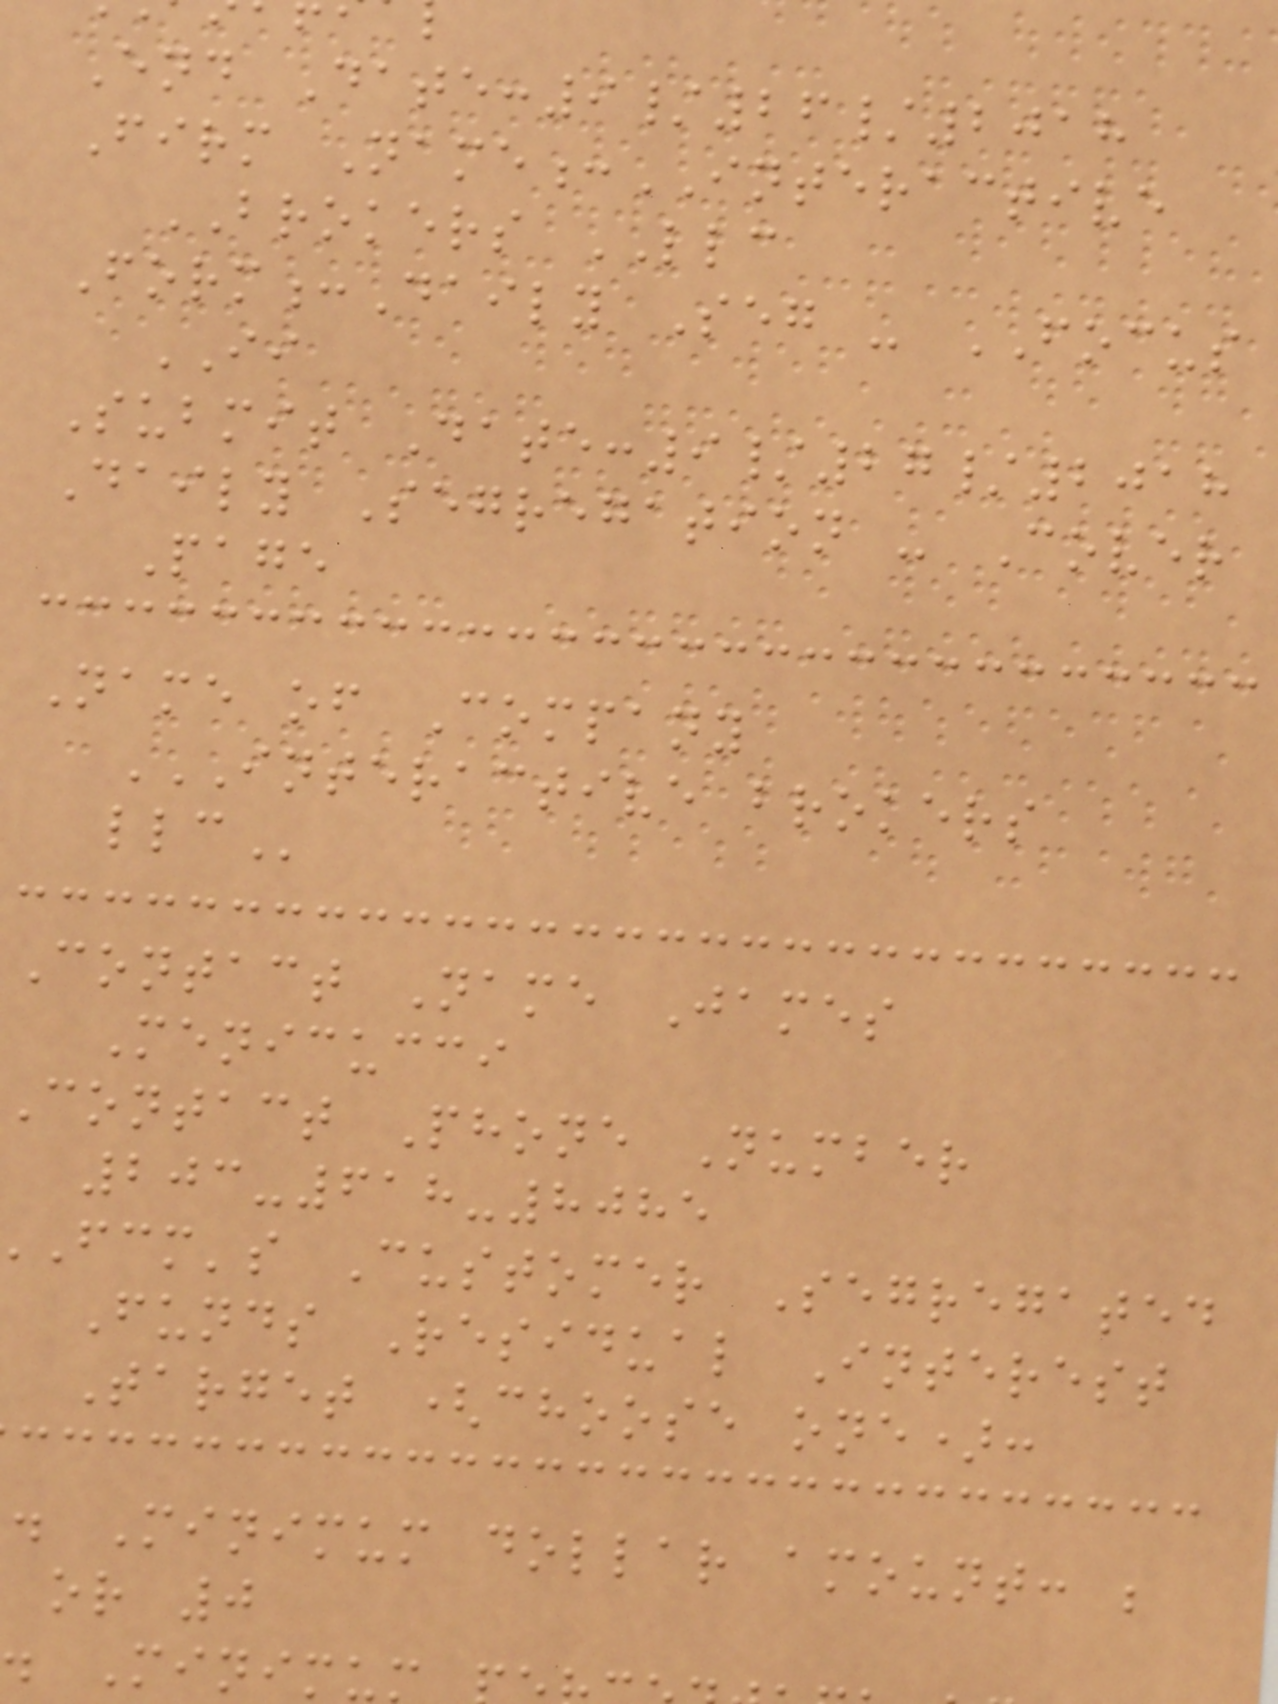End Date:9/26/2018
Firm Name:INTERACTIVE
BROKERS LLC
Form:Daily Seg - FOCUS
II
Submit Date:9/27/2018
Daily Segregation - Cover
Page
Name of Company
INTERACTIVE BROKERS
Contact Name James
Menicucci
contact Phone Number
203-618-8085
fcm's Customer Segregated
Funds Residual Interest
Target (choose one):
. Minimum dollar amount: ;
or 0
. Minimu
